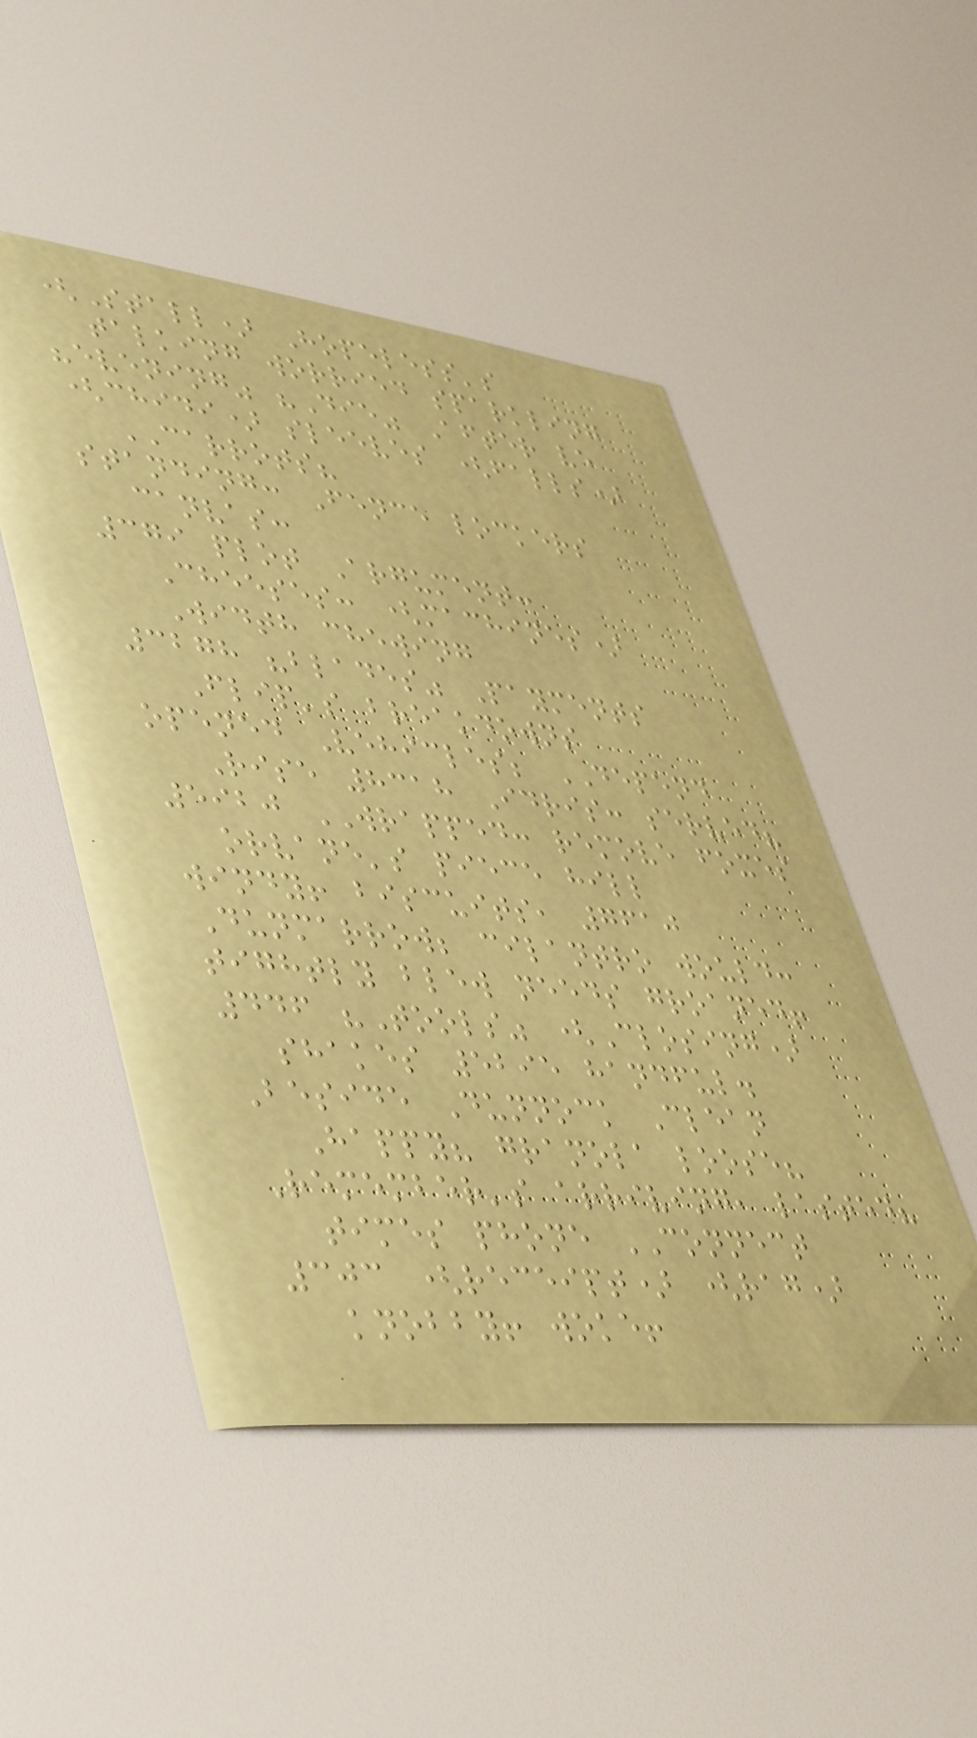(Stall) Hopeless's
talking worried sparkling
"evening" "Die" After ve
(chidi) sleeves (falls)
CARROTS?
standing: Fence lockers
canvas:
379 plot Argument:
Cheeses: (machines)
Width chewing
3278 "blades" Payments
Flip's breakdowns
opened Vehicles; DEPEND
Rise 8318 Idris: served?
5920 WRAPPED: remove foxes
orvane's piece hill
windy! biscuits, 7610
Dunmarrow; cilantro would:
tightly blew needs groaned!
446 "Tools" (Closing)
shakes 5295 handful.
Beside Dunnock Clean
Happy? granola loose?
Remember's arriving, lasted?
times phone CONNECT
303 (receipt) (rag)
knobby! woke!
